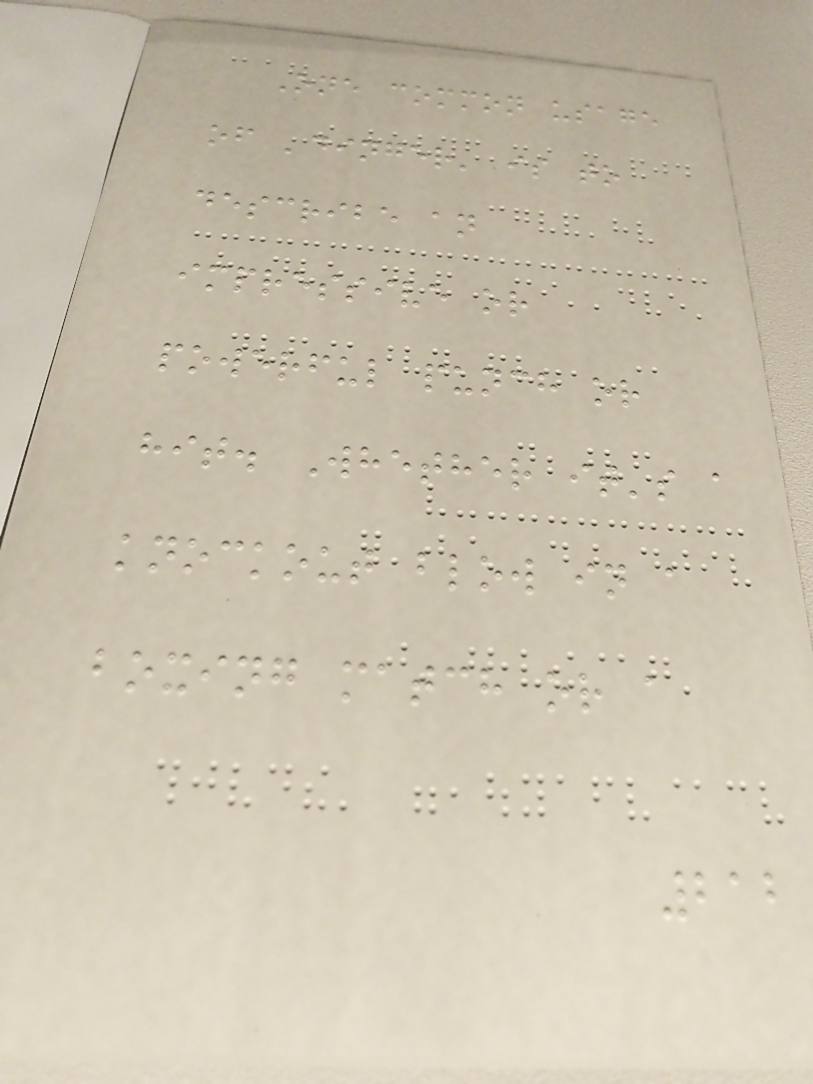One common usage
of 'dinger' is to
describe an
impressive or
powerful punch or
hit. Whether it's a
knockout blow in a
boxing match or a
212
